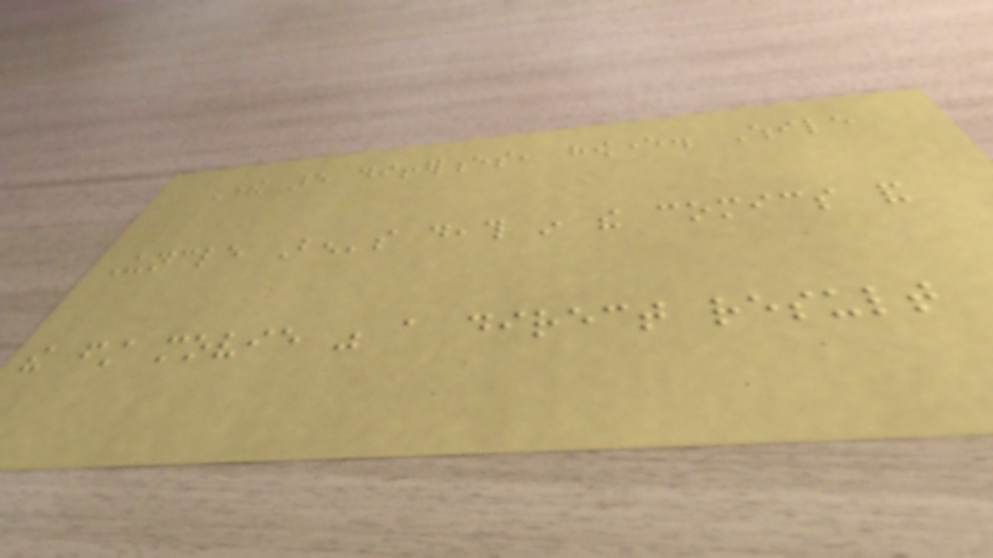There are differences, however. While
Uncle Ben's death in the comics and
the first movie was a direct result
